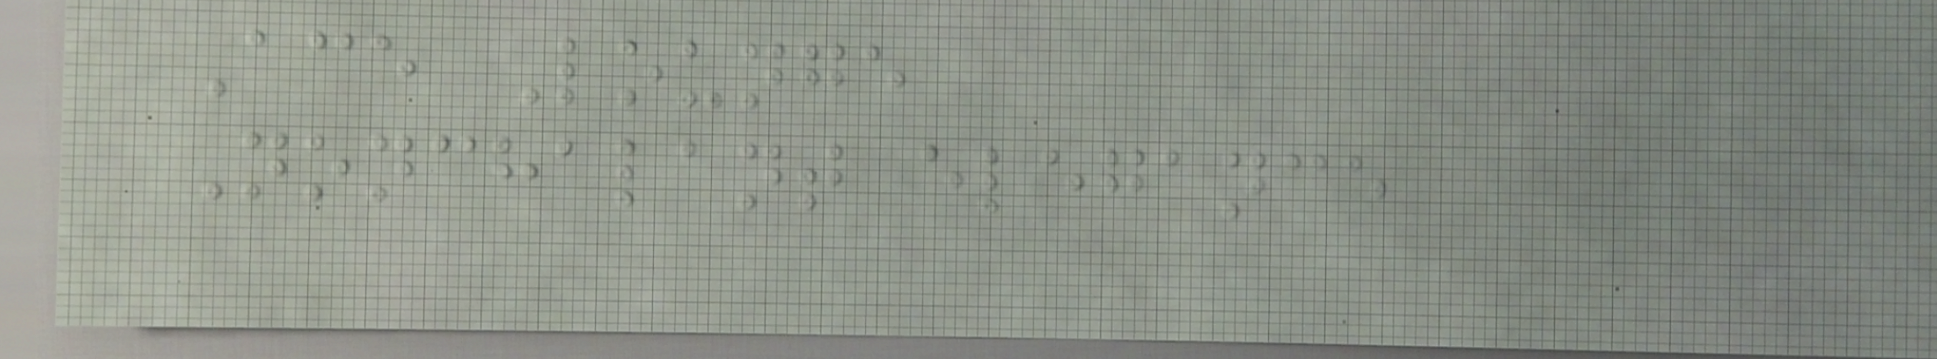Ace Lounge
Nonchalant elegance
